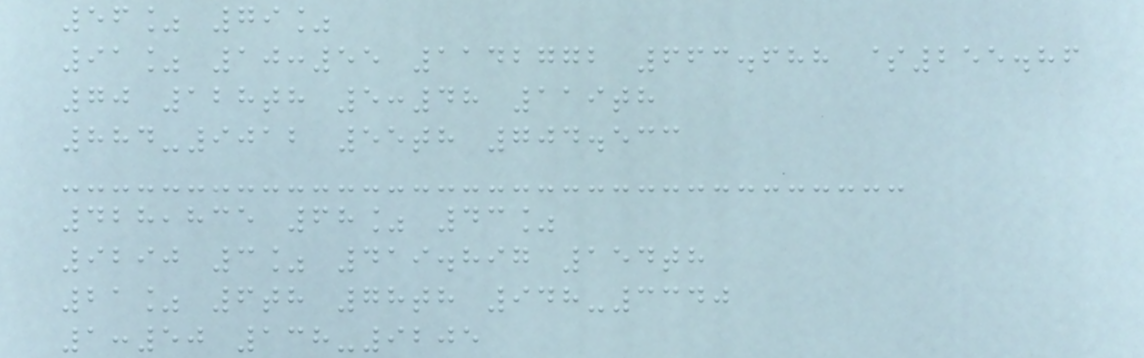56% 79%
91% 10:55 1142772 663.688 $255.86
70 128th 5:48 119th
884-9012 55th 704.533
428,835 68% 43%
9290 3% 419.897 154th
21% 6th 78th 948-3340
1:50 138-9205
